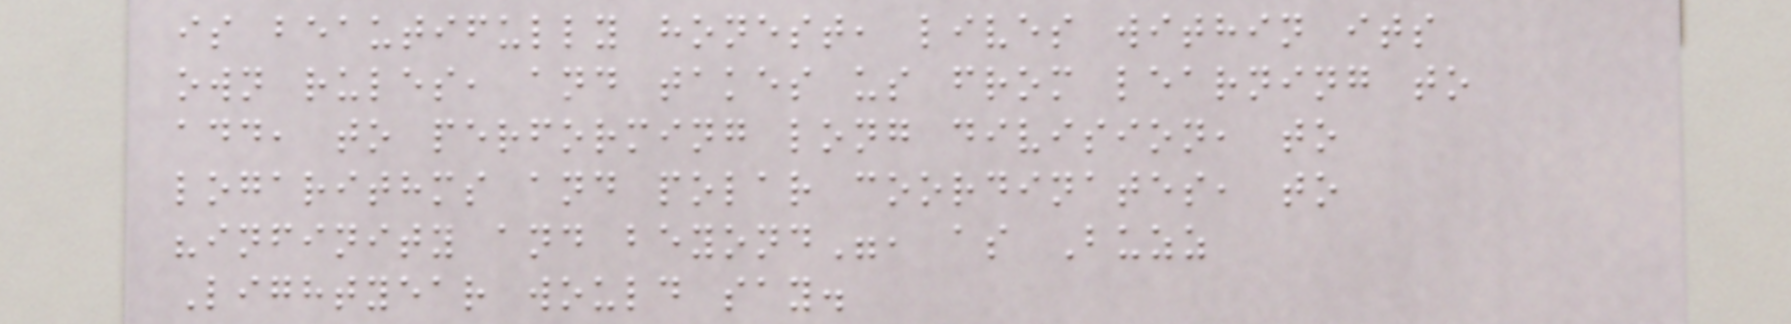is beautifully honest, lives within its
own rules, and takes us from learning to
add, to performing long division, to
logarithms and polar coordinates, to
"infinity and beyond", as Buzz
Lightyear would say.
